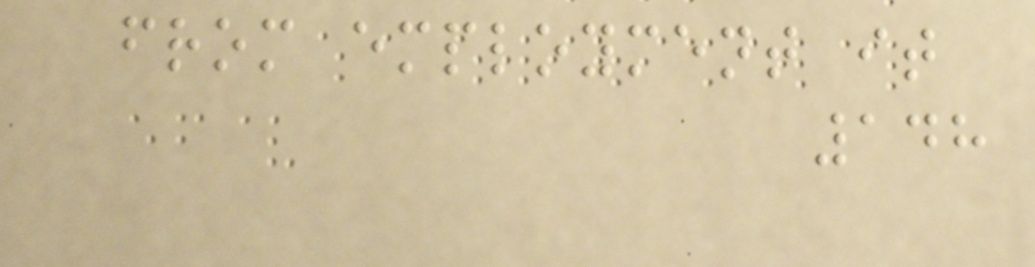from employment it
148
